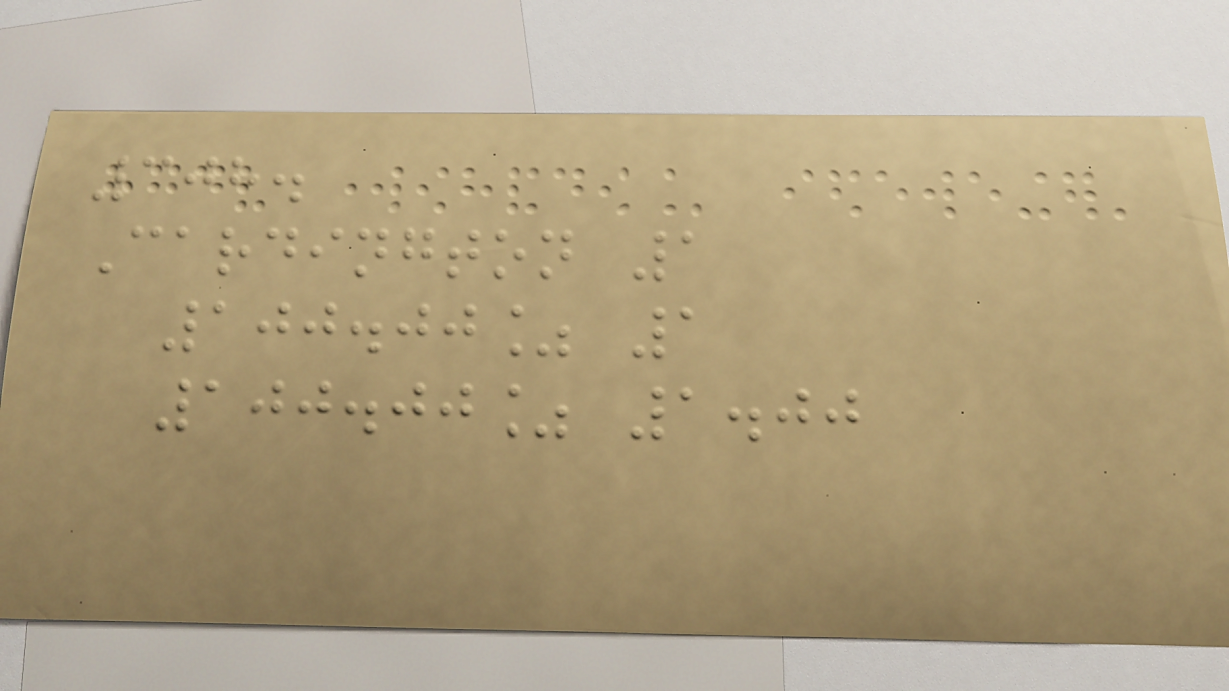308.
Cardington 1
100.00% 1
100.00% 1.00
